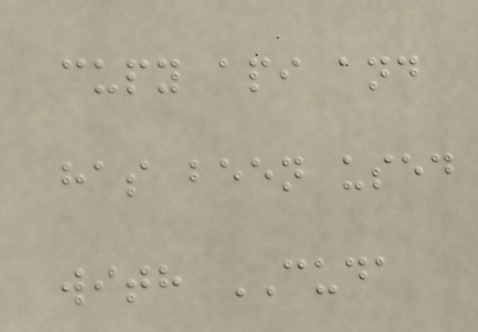cupy api and
has been used
with CUDA
